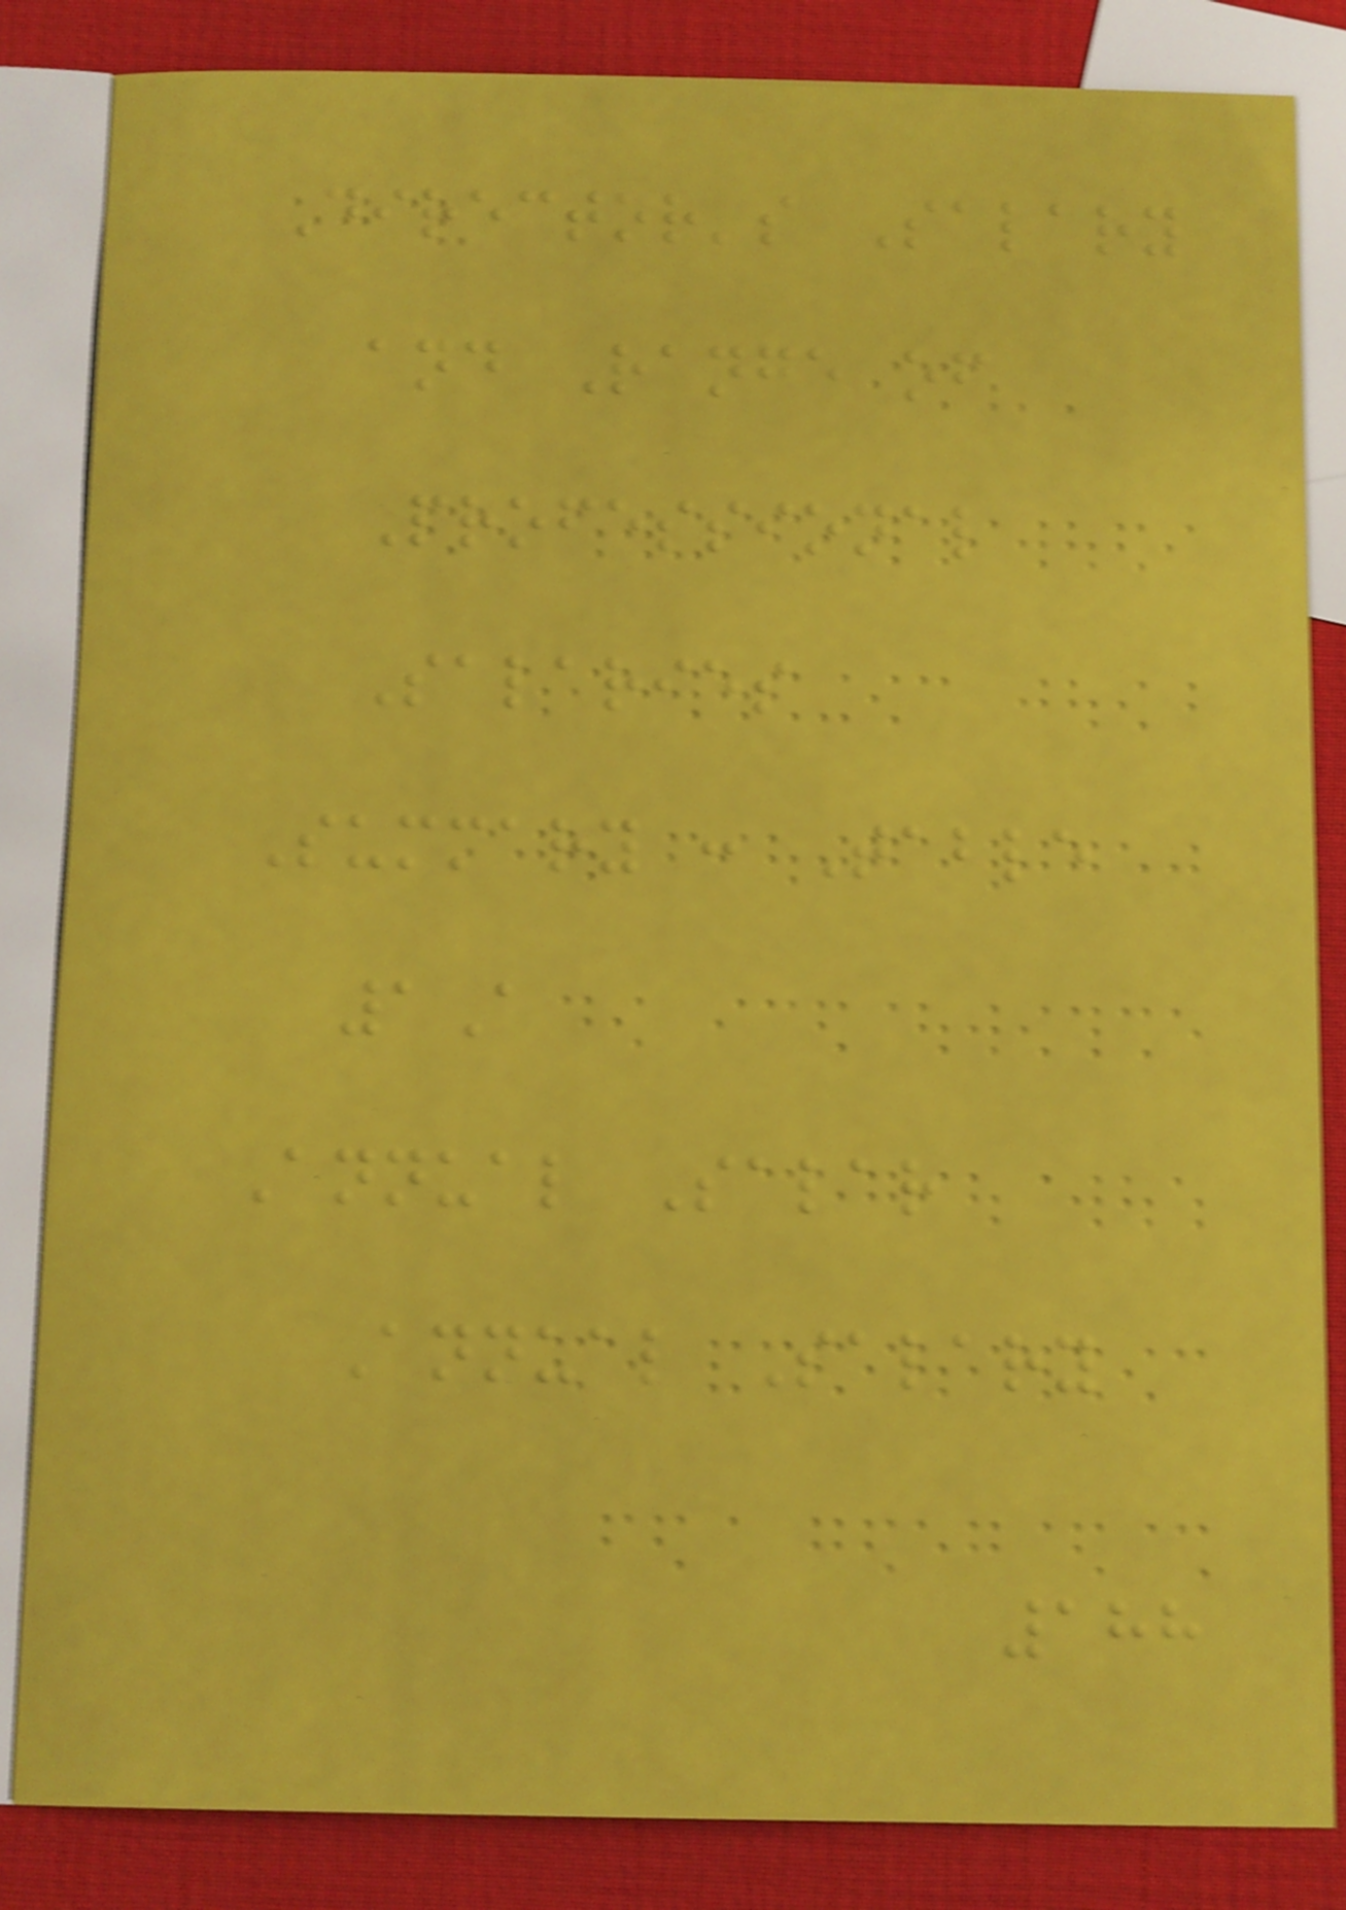Director's Salary
and Range of
Professional
Salaries
Summary : Table
1A
Annual Salar
Annual Salary
188
